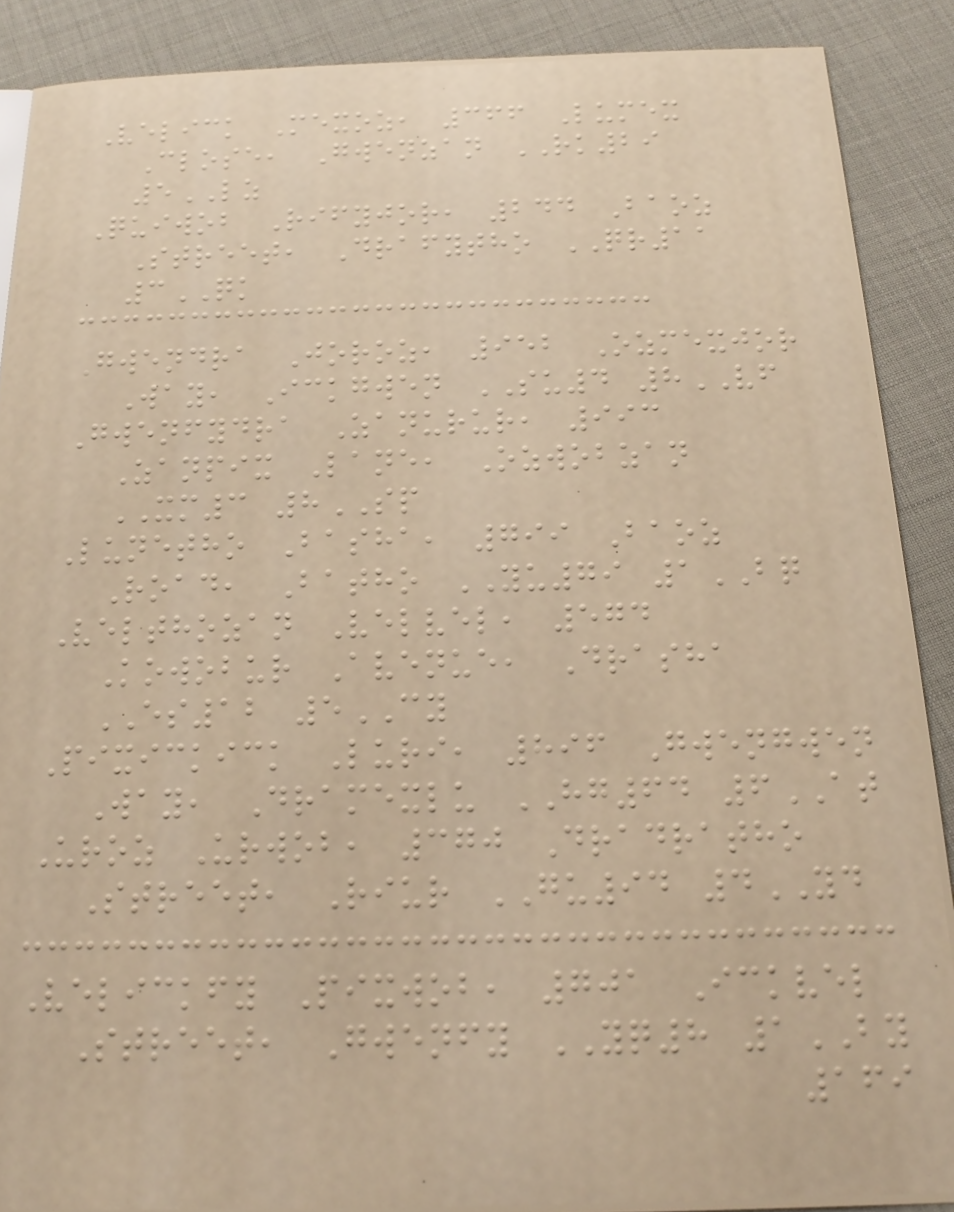Velick Mexoz, 366 Lumex
Close, Gwenzan RK29
5LZ
Quiwob Rifyjor, 244 Baoz
Street, Drafytho QR11
3QK
Gwendra Joroz, 952 Ozmexjor
Way, Ickgwen SU4 8VF
Gwenfydra Zanurur, 993
Zanpix Lane, Ozwobzan
XM3 8SP
Lunetho Basha, 799 Baoz
Road, Batho YU79 1BQ
Velthozan Velvel, 574
Kowobur Avenue, Drasha
ES12 5CY
Pixickick Luri, 896 Gwengwen
Way, Dramexlu HG64 6AT
Uroz Urwob, 370 Dradratho
Street, Riur GU94 4YD
Velickfy Pixwob, 701 Ickvel
Street, Gwenfy YQ8 1BY
169
